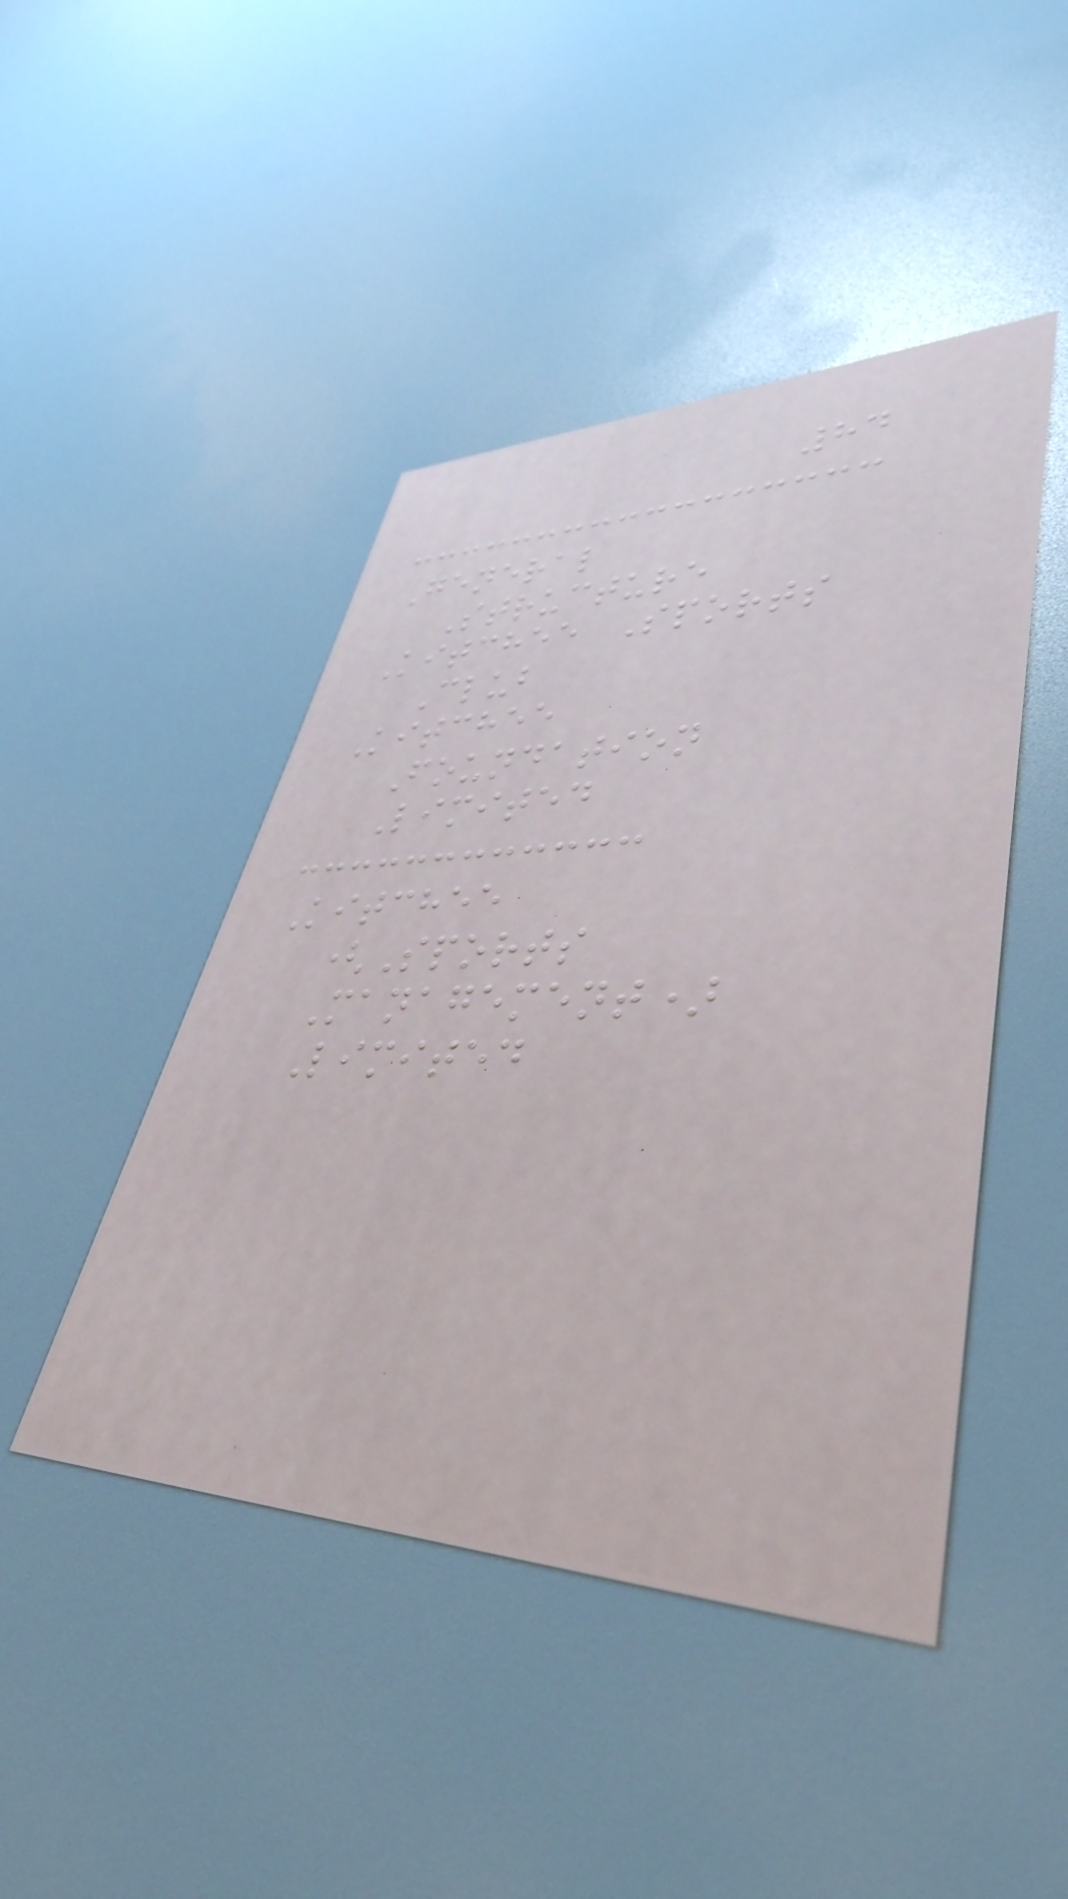84
General
Structure
Kitchee Sports
Club
Kitchee
Foundation
Limited
Kitchee
(Sports
Management)
Limited
